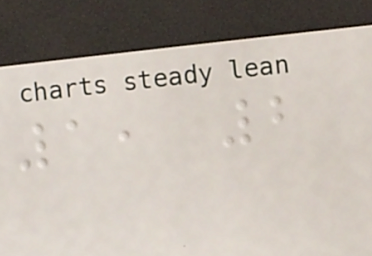1, 2
